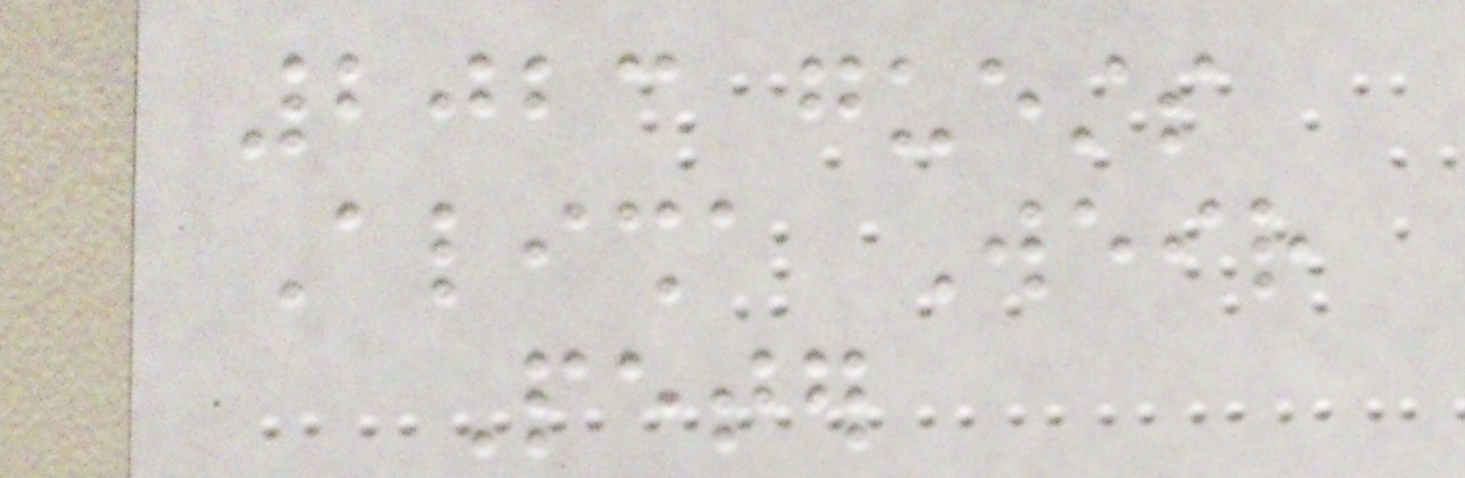2023 guests
Alisha Weir
Peter
